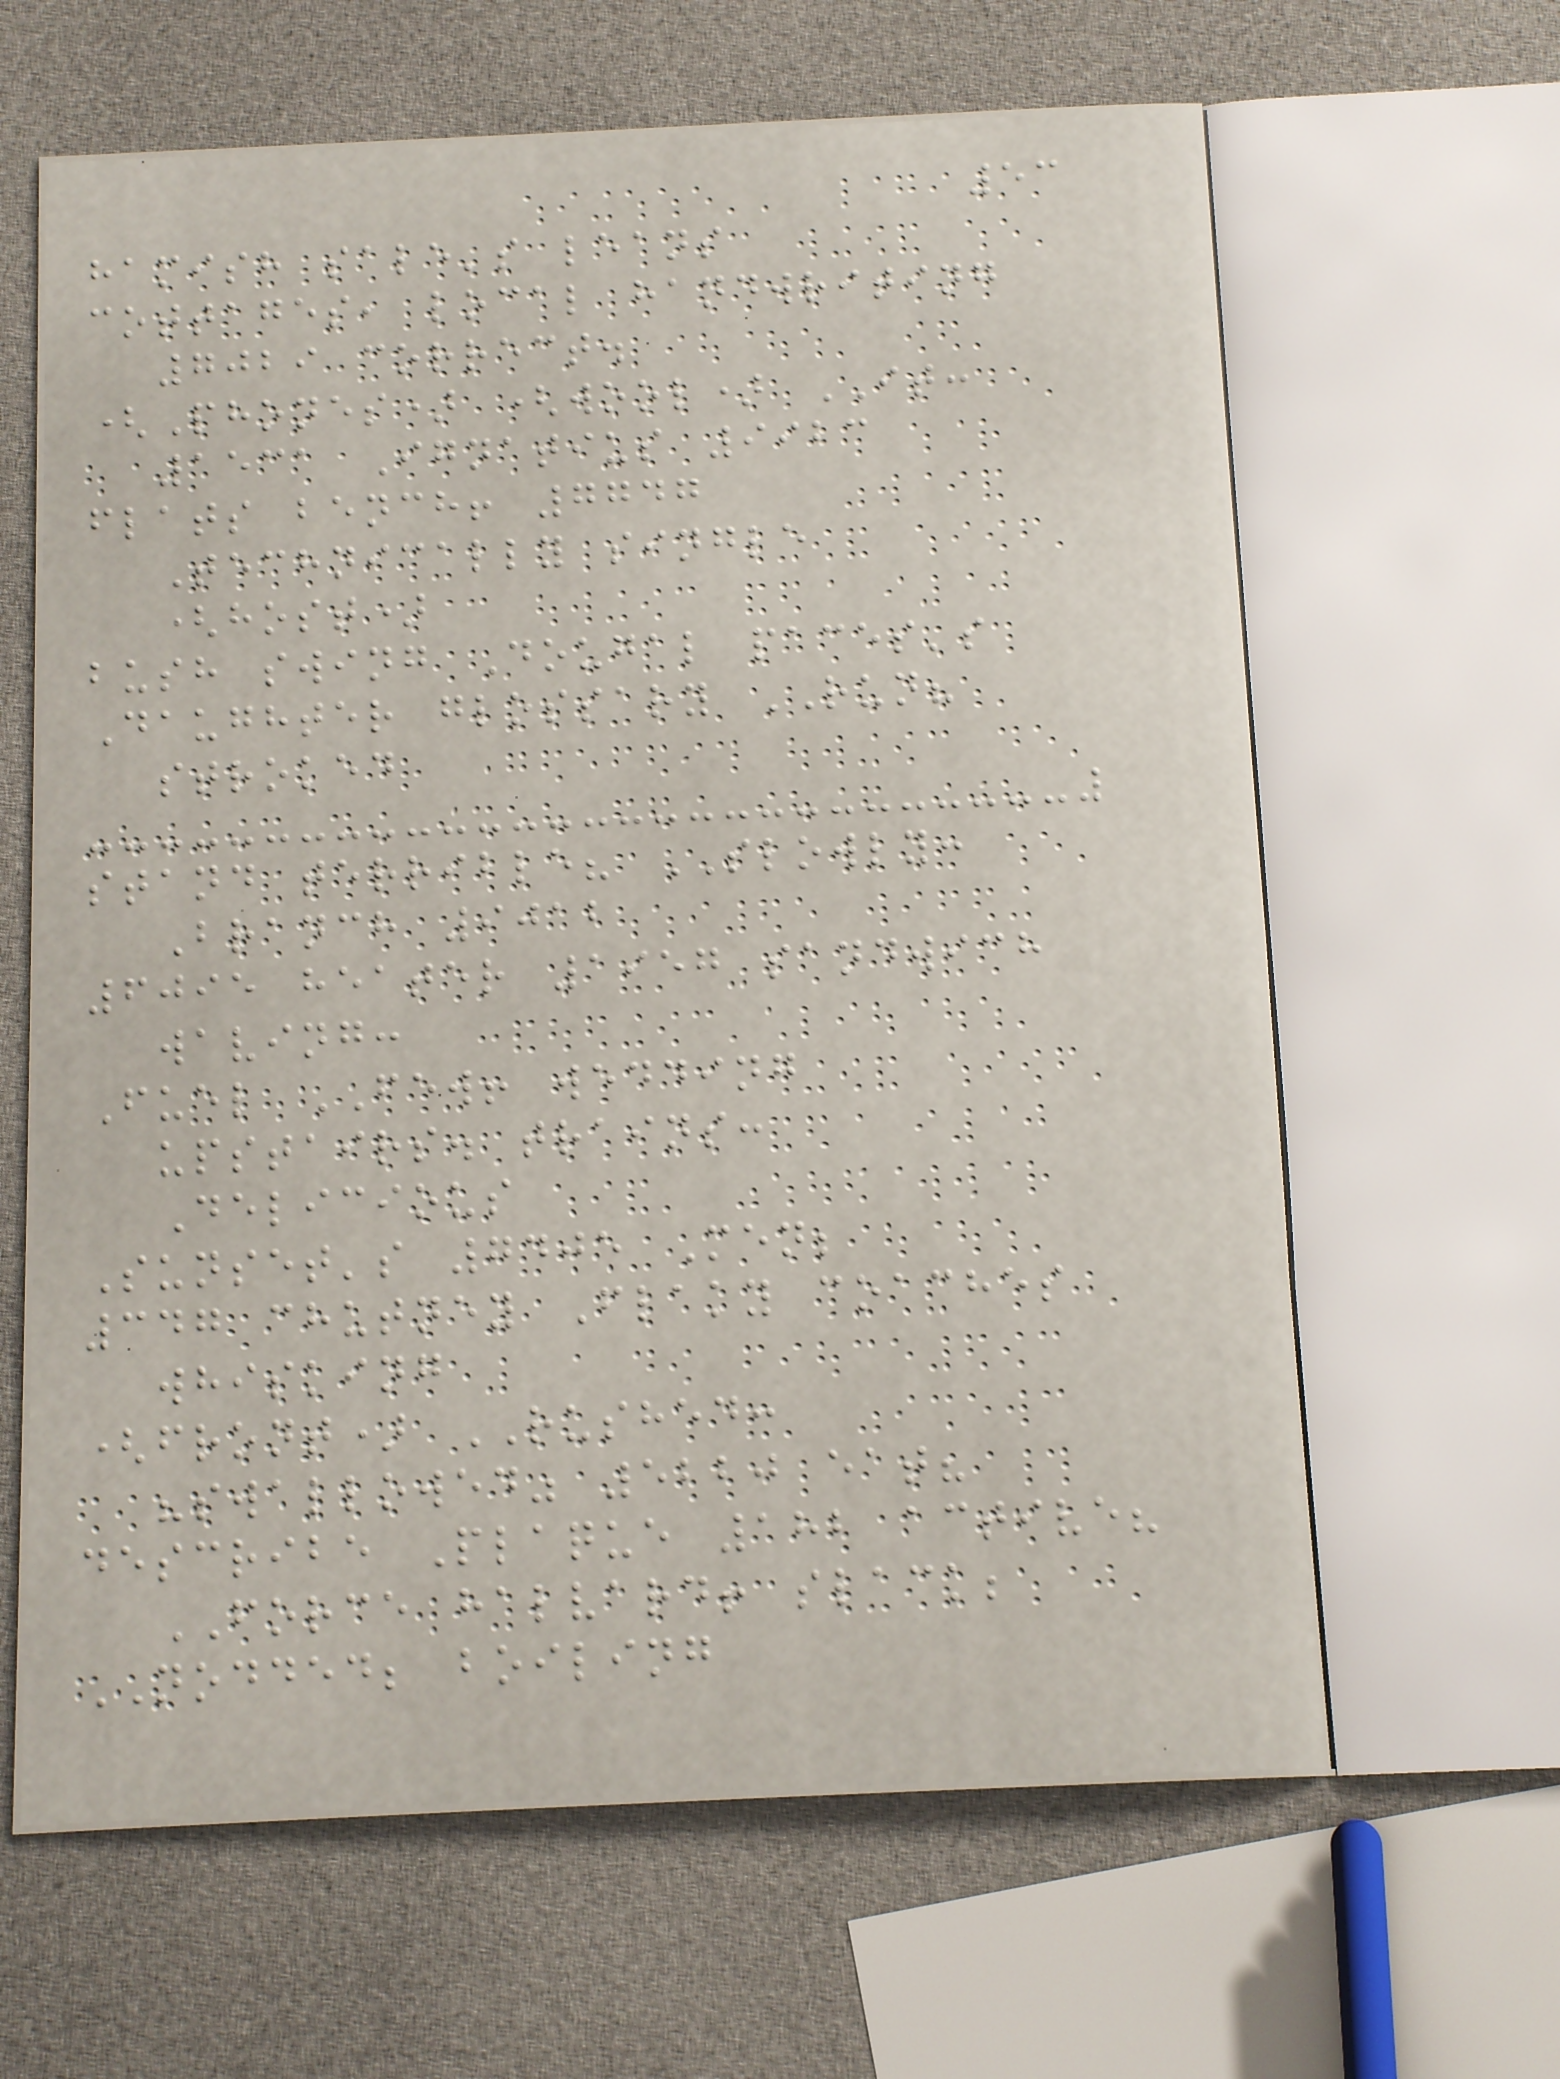53
hamish sale's leans
cottages, local handwriting
7029 correct.
(Phones) (wool) IT:
1531 Ignatius 9923
flats bench! 7747
Technically single
(host)
bush swing Dougal paces's
Daughter glossary RUN?
stroked
stand terrible? SLOWLY:
Branch 9012
6095 heater 1957 sandwich
waving:
Fuel FEW! wedding
upstairs. trains:
Delicious
Sunset's 7405 Men;
347 chutney Flaky coaches
whisking
(front) RUSHED:
"swallowed" 5220 eat?
describe Plaque 182 active?
FORCE halvard! slack;
NODDED; boiling
